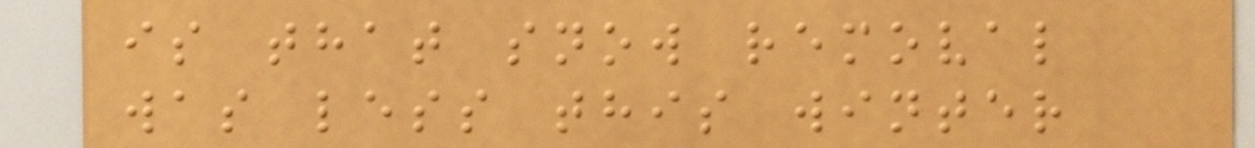is that snow removal
was less this winter
